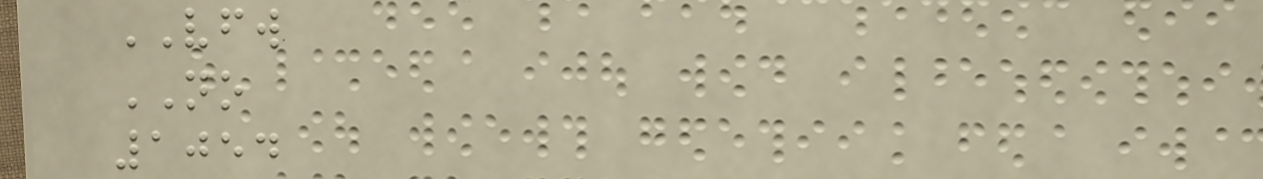VFW
NO
1054
